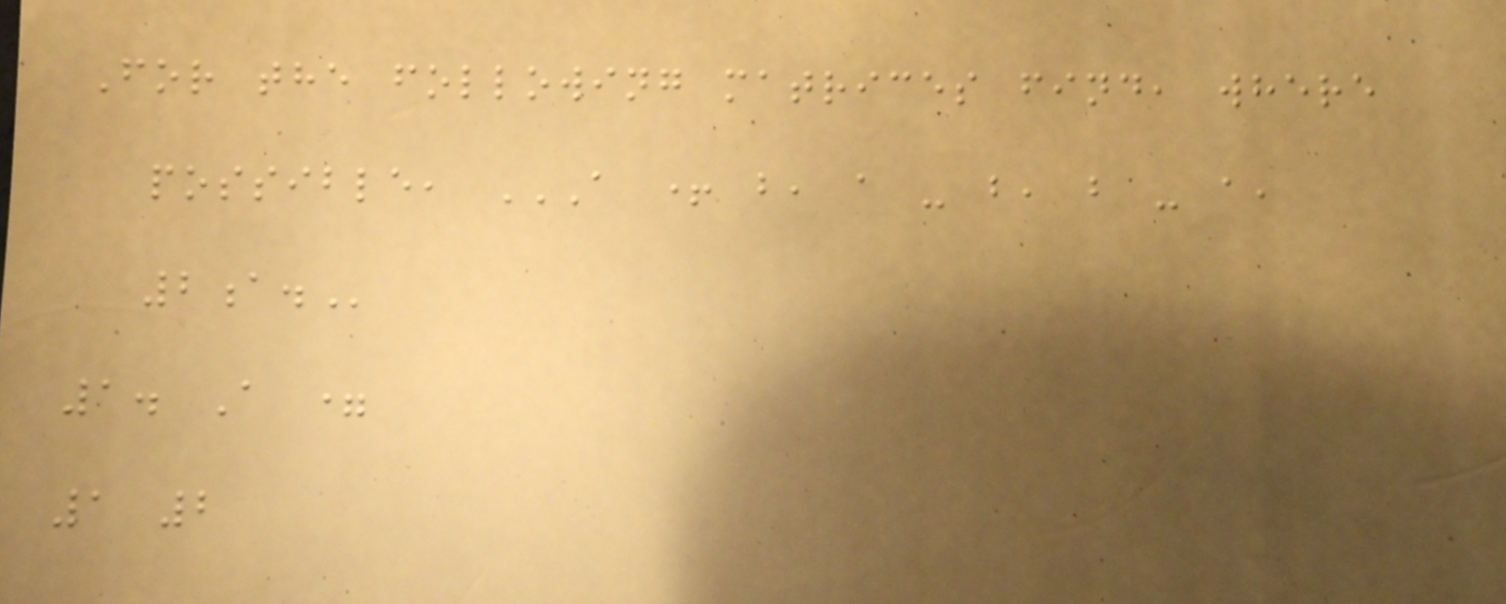For the following matrices find, where
possible, A + B, A - B, B - A,
2A.
1. A =
1 2
